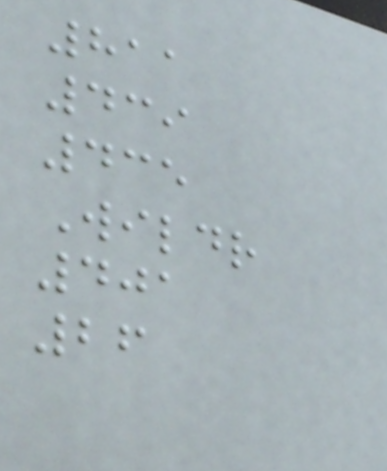811
439
435
Wildr
401
26
